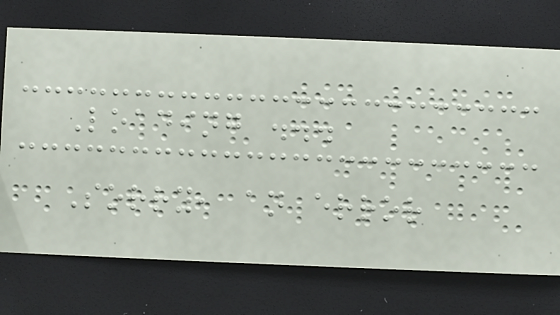Loading ...
Sorry, an error
